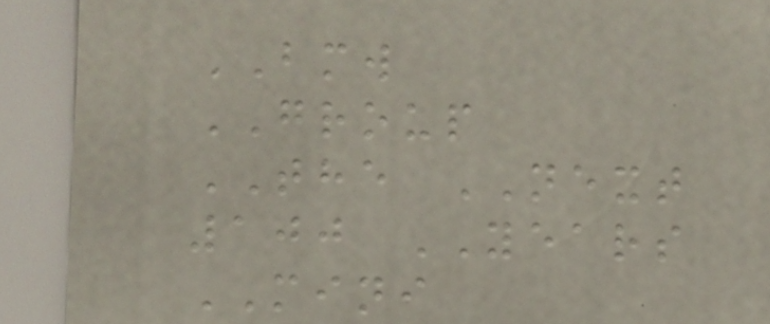BMW
GROUP
THE NEXT
100 YEARS
MINI
